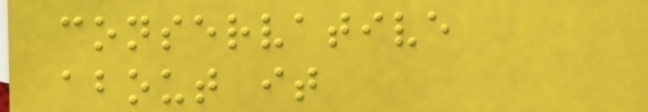conservative
about it
